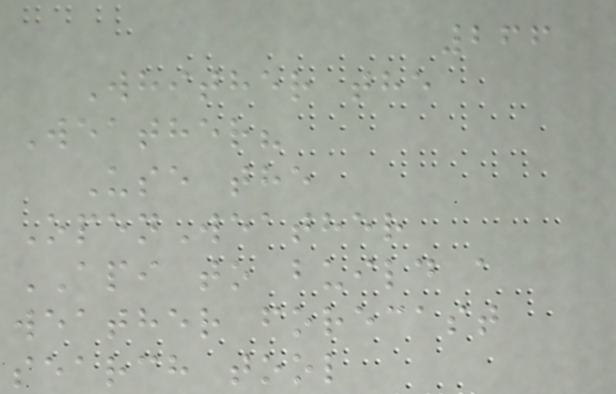266
Whither the
Weather?
Use the
OpenWeather
API to build a
weather forecast
search tool
